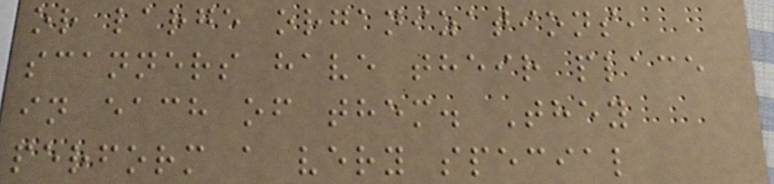or large organizations,
scanners have their place
in each of them. They
perform a very special
